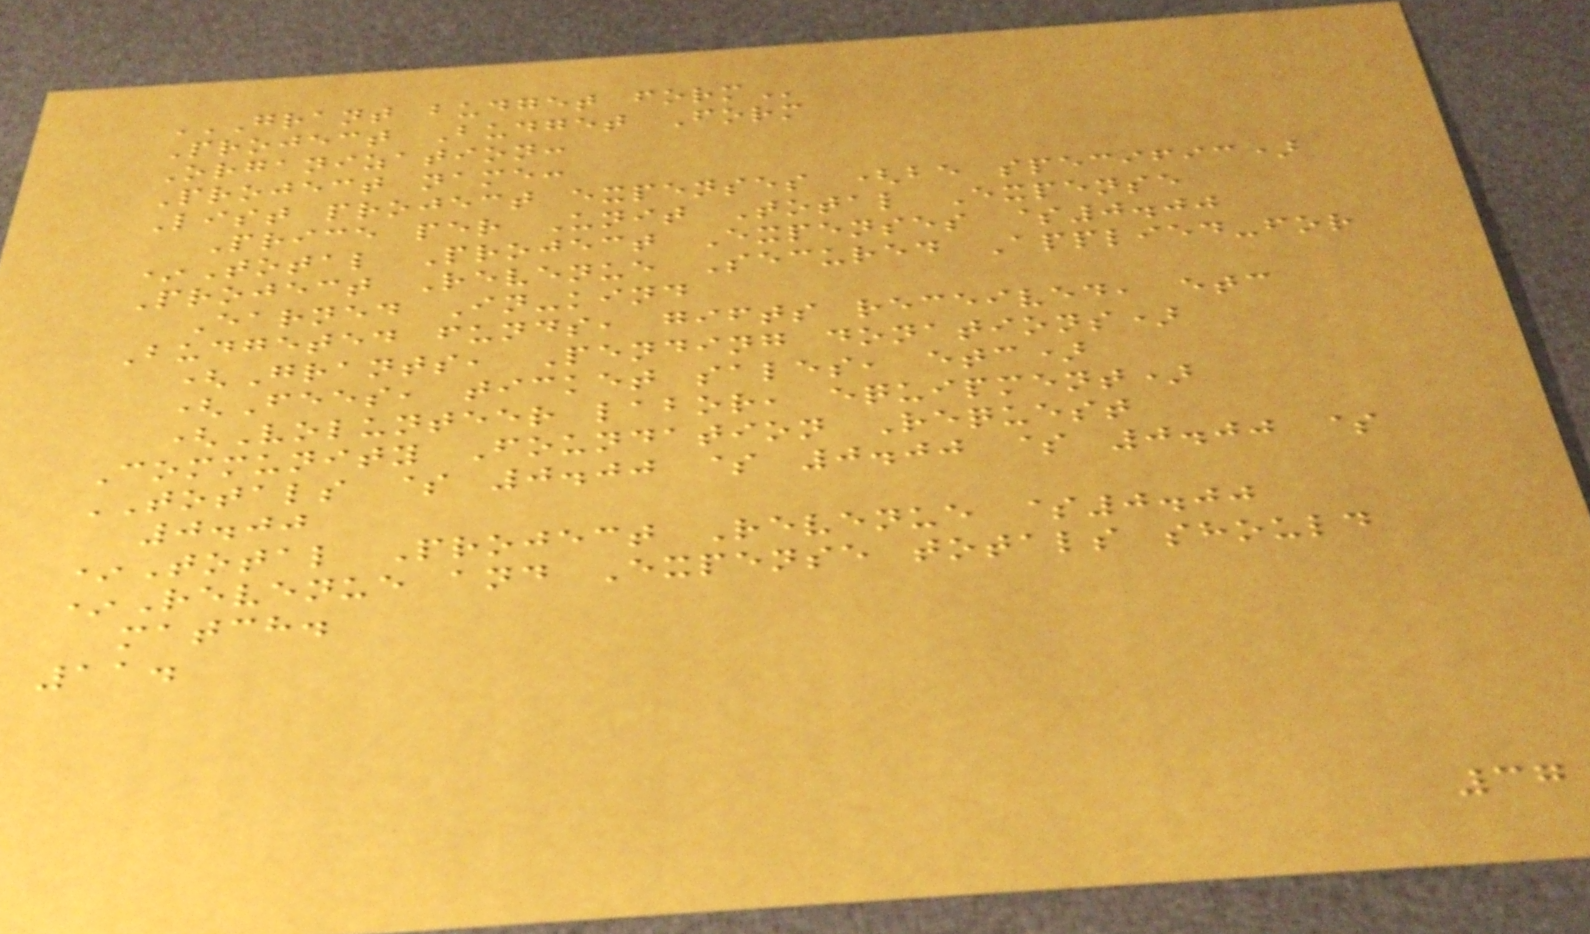GRANT BUDGET FORM
Project Budget Form
Organization:
Project name:
List project expenses (be specific)
Price per Unit Total Expense
*Total Project Expenses $0.00
Project Revenue Secured Applied-for
Earned In-kind
Budgeted funds, gifts received, etc
(Grants, Pending donations)
(Fees, ticket sales, etc)
(Volunteer labor, equipment)
Community Foundation Request
TOTALS $ 0.00 $ 0.00 $ 0.00 $
0.00
*Total Project Revenue $0.00
*Revenue and Expense totals should
match.
11.
37
